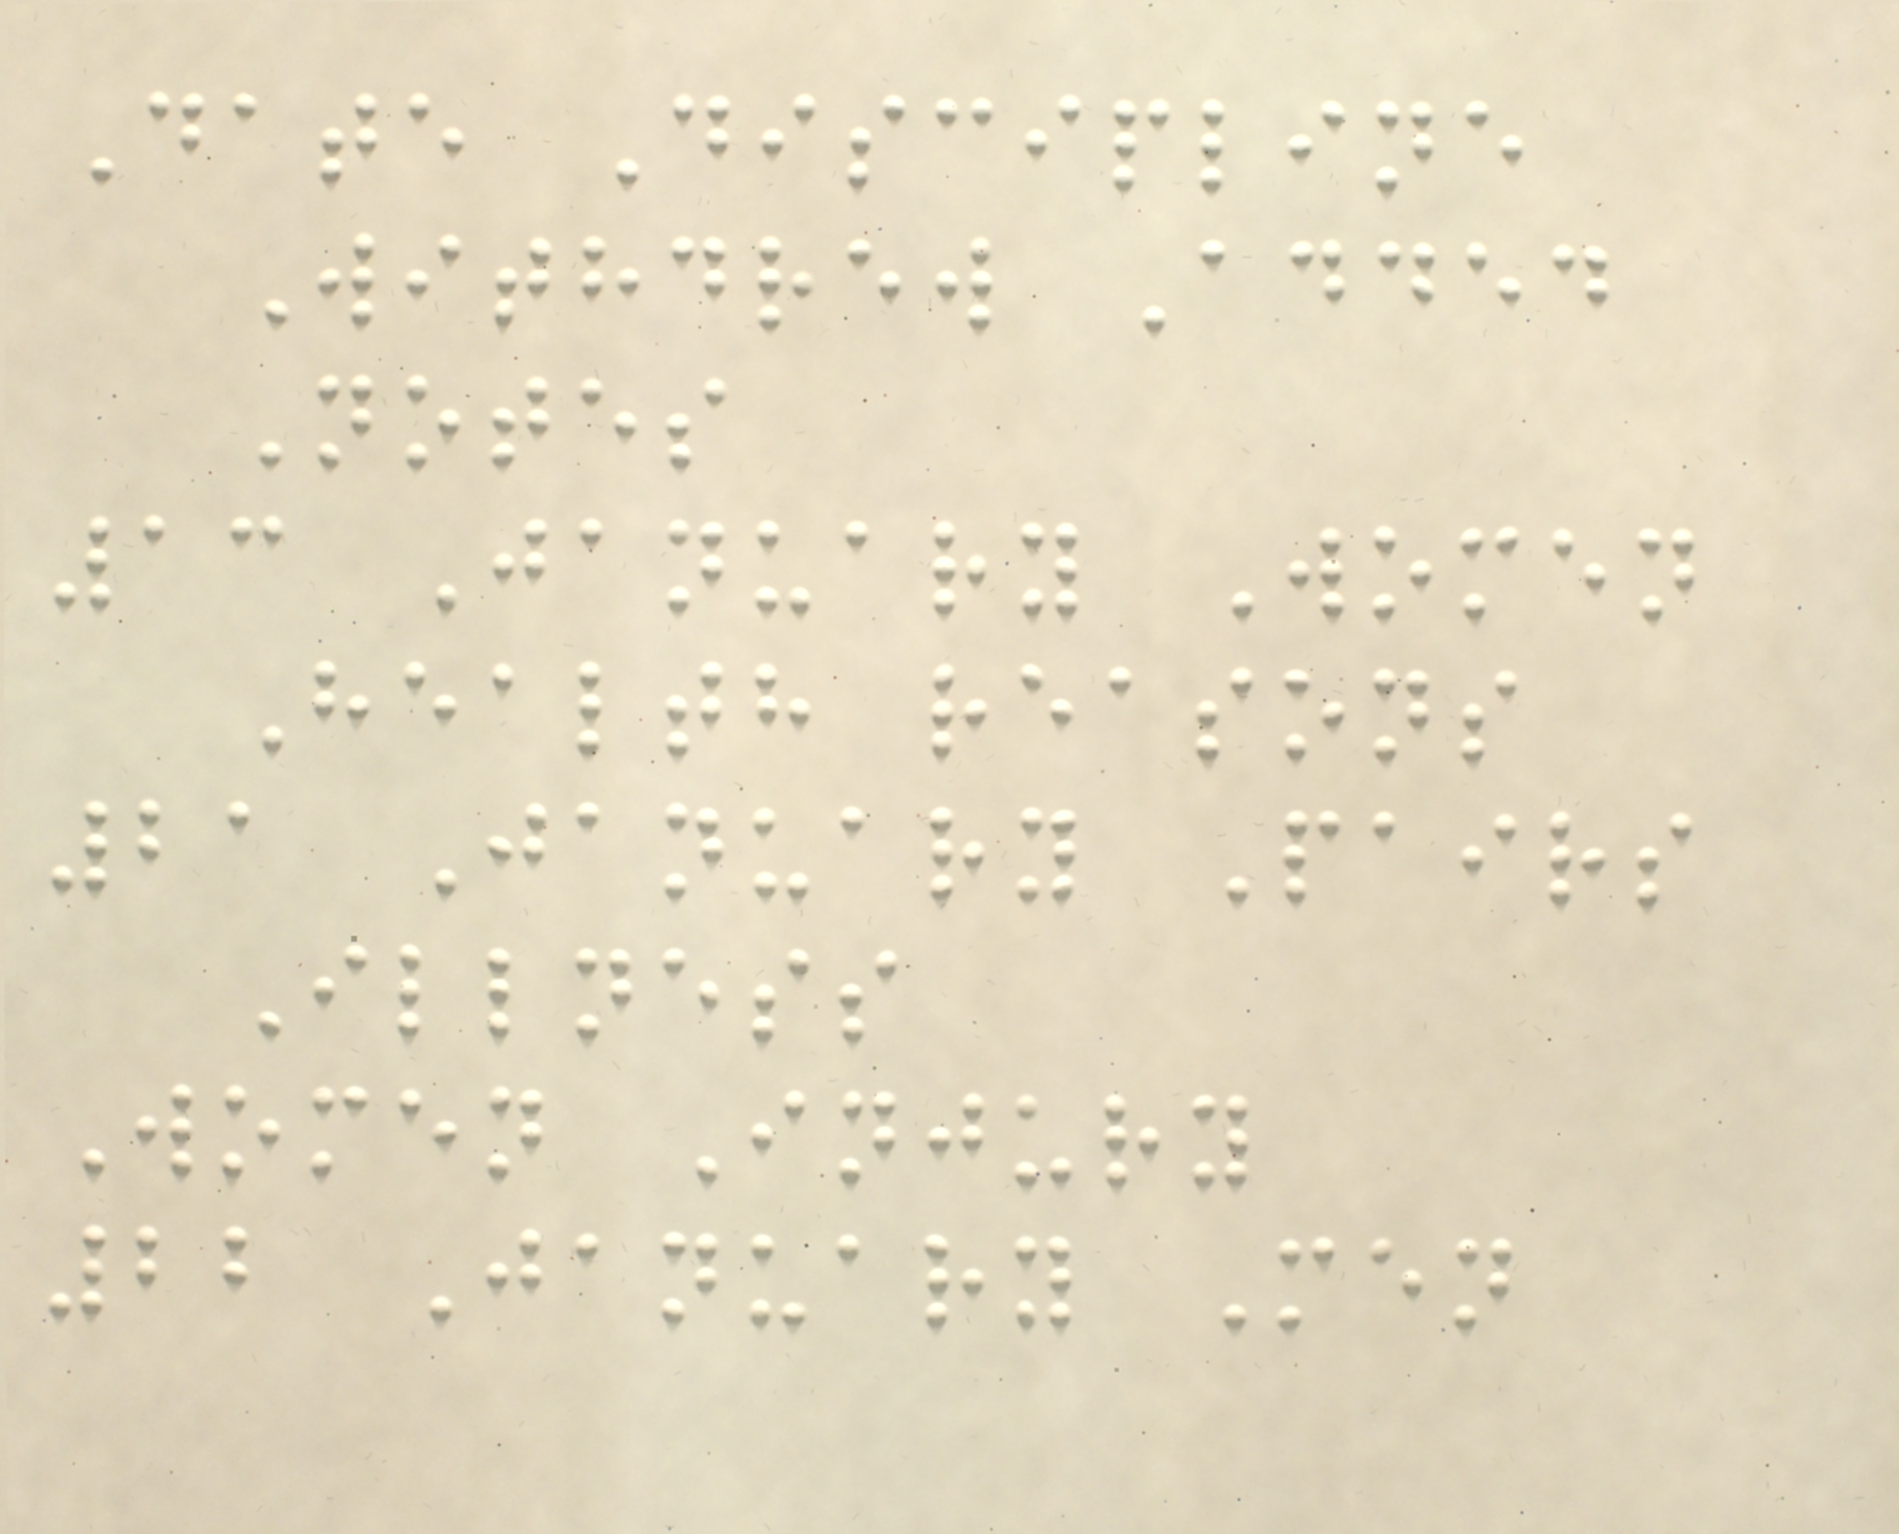Date Discipline
Withdrew Added
Notes
13 January Women
Health reasons
21 January Pairs
Illness
Women Injury
22 January Men
